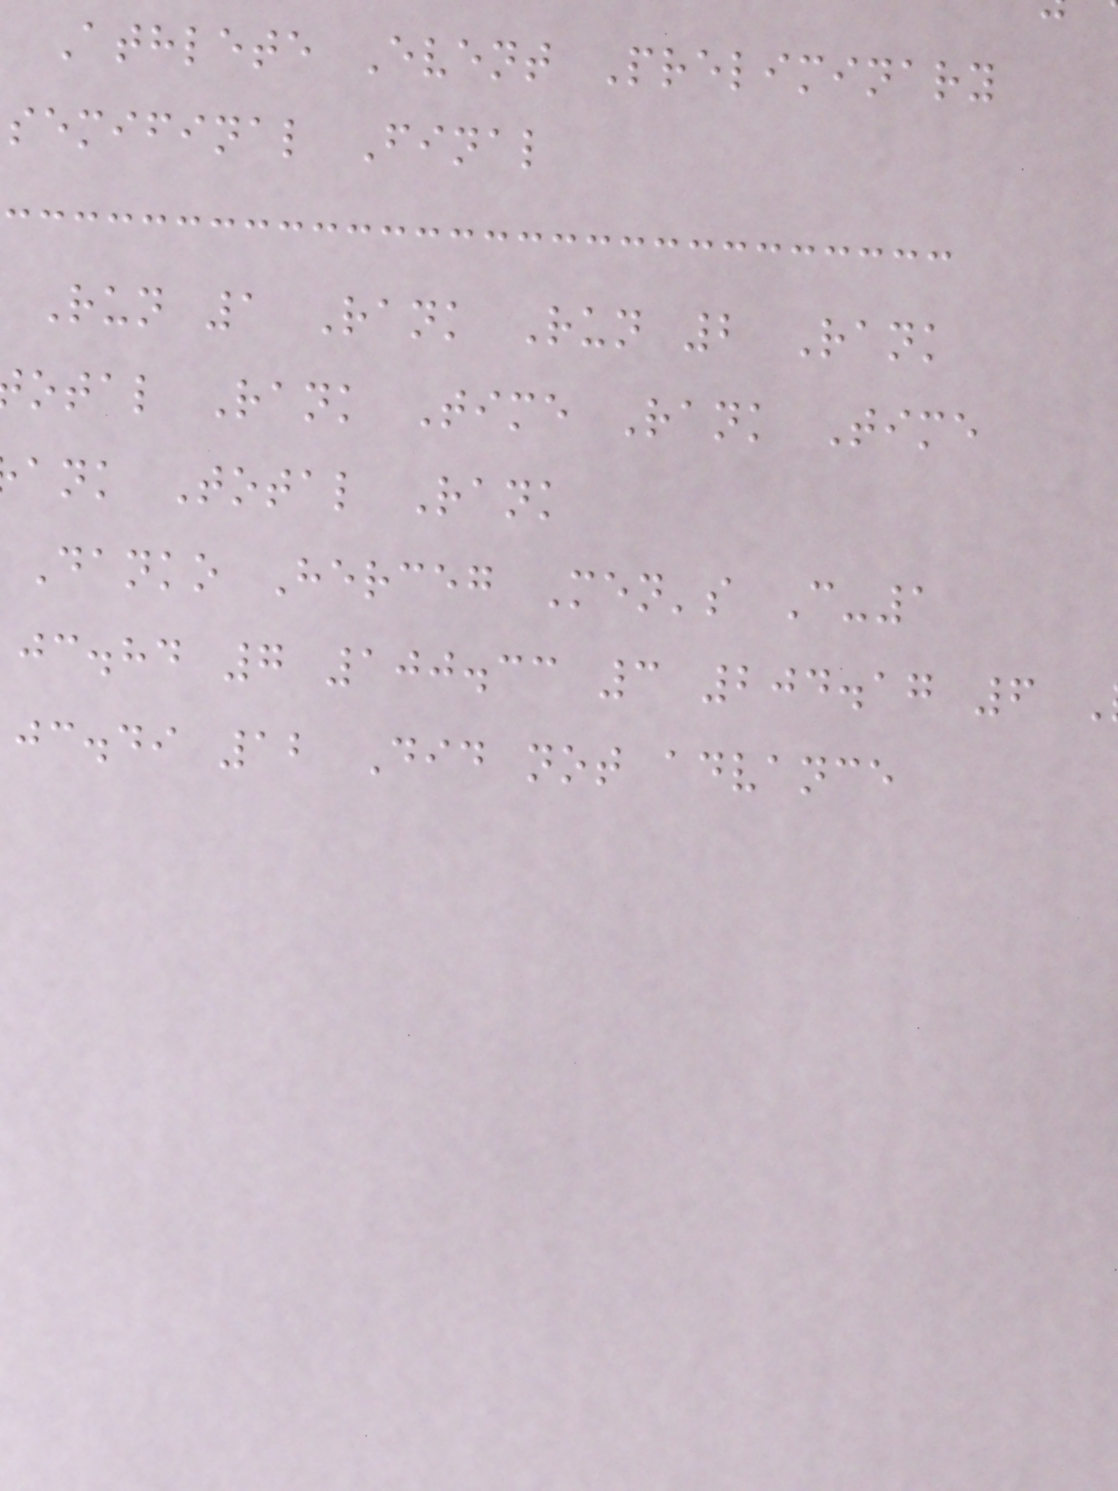Athlete Event Preliminary
semifinal Final
Run 1 Rank Run 2 Rank
otal Rank Time Rank Time
ank Total Rank
Danko Herceg Men's C-1
jc.hd 7 100.33 3 204.17 6
jc.di 12 Did not advance
